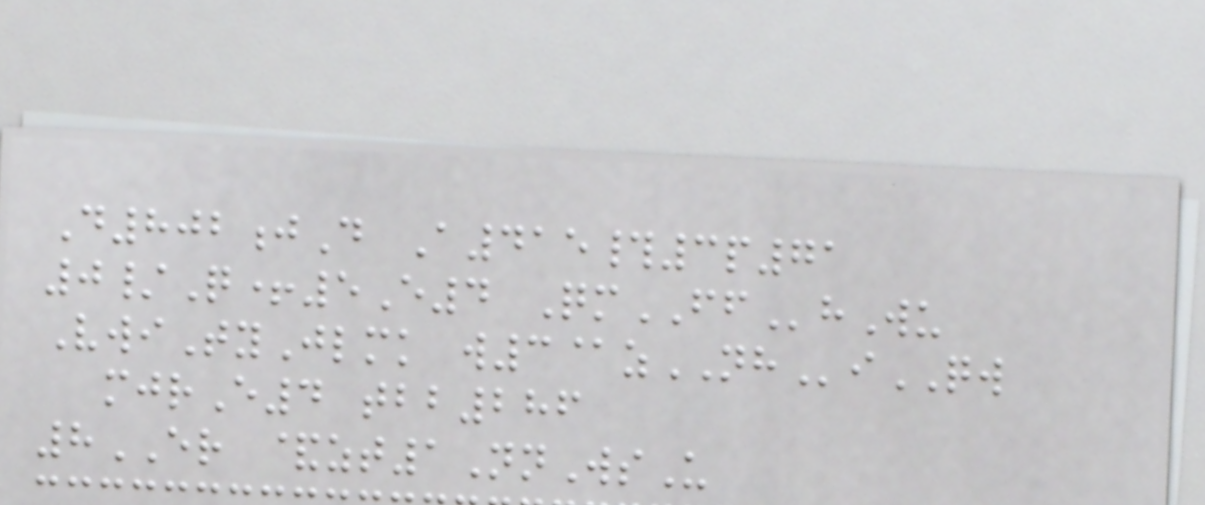D802jD A415#3p71
0/Q+5E4 QmFFhWu
VwiTyJlmk w3@zNHiQW
mjrE4 tbb286
8ER &zt1NnWsU
